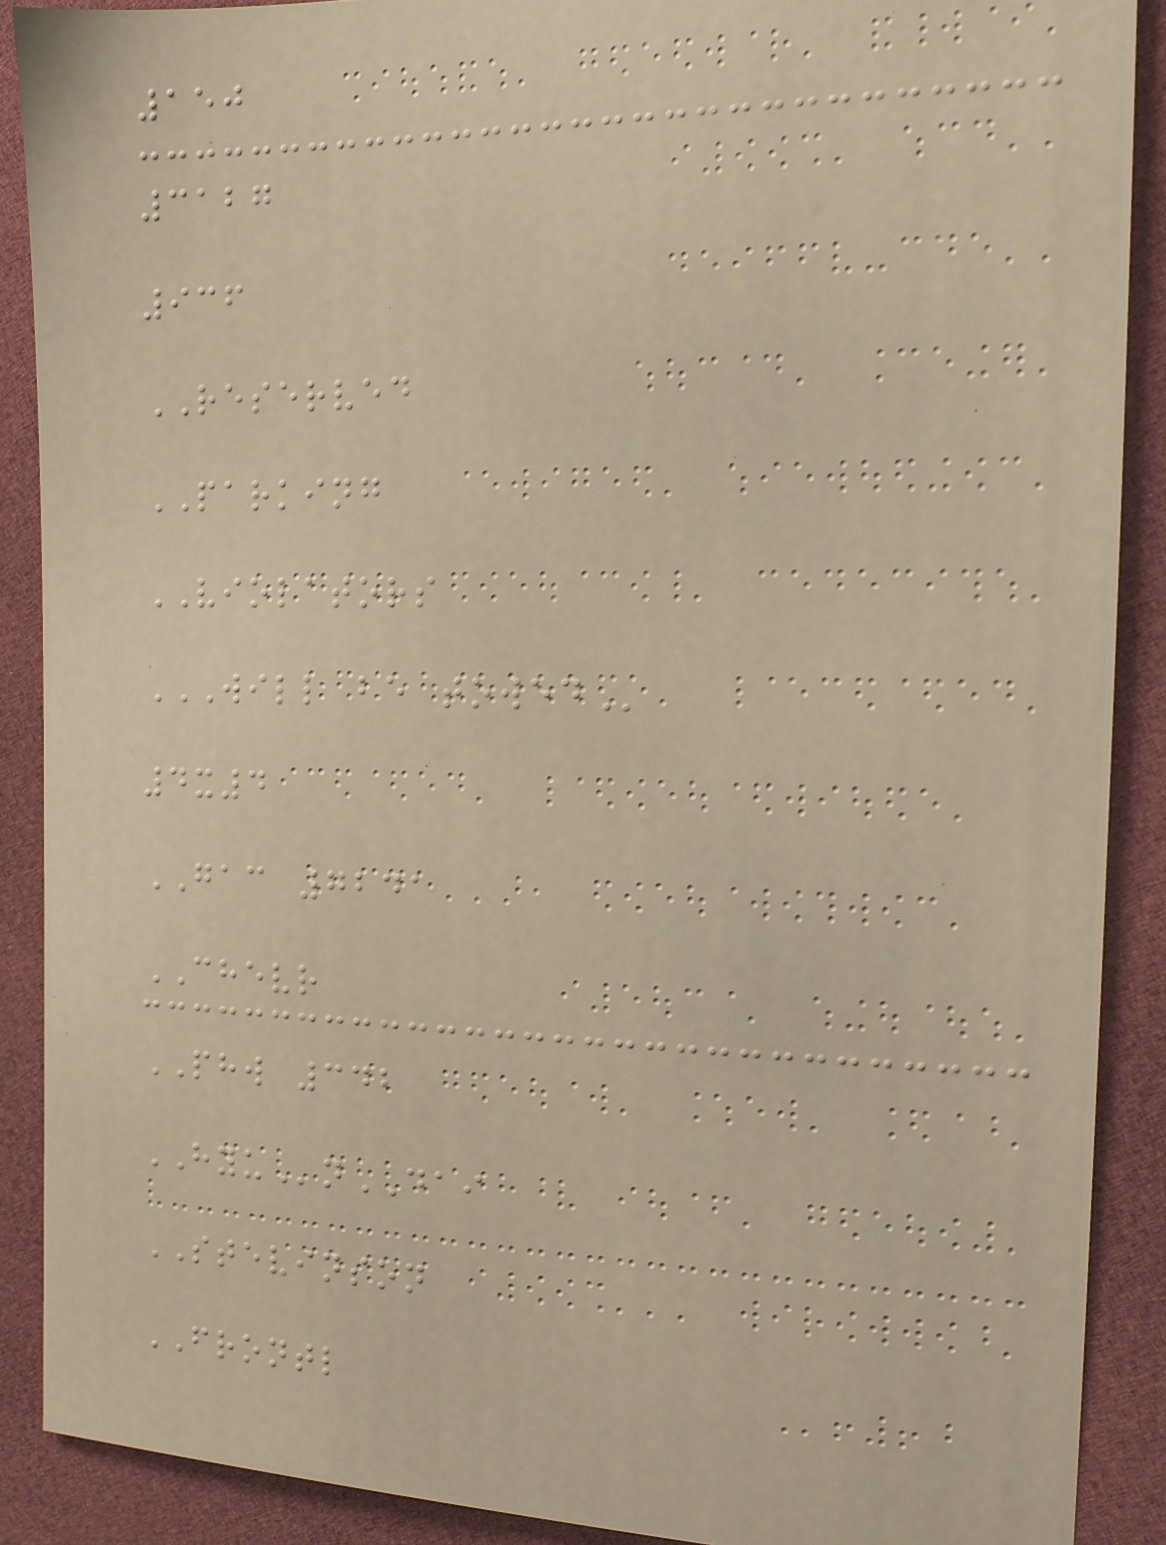150
3127
936
RESERVED
PARKING
VIOLATORS
WILL BE TOWED
4x4
GAC 7241
CHEVR
PHW 342
HYUnDAI
STEVINSON
FRONTL
